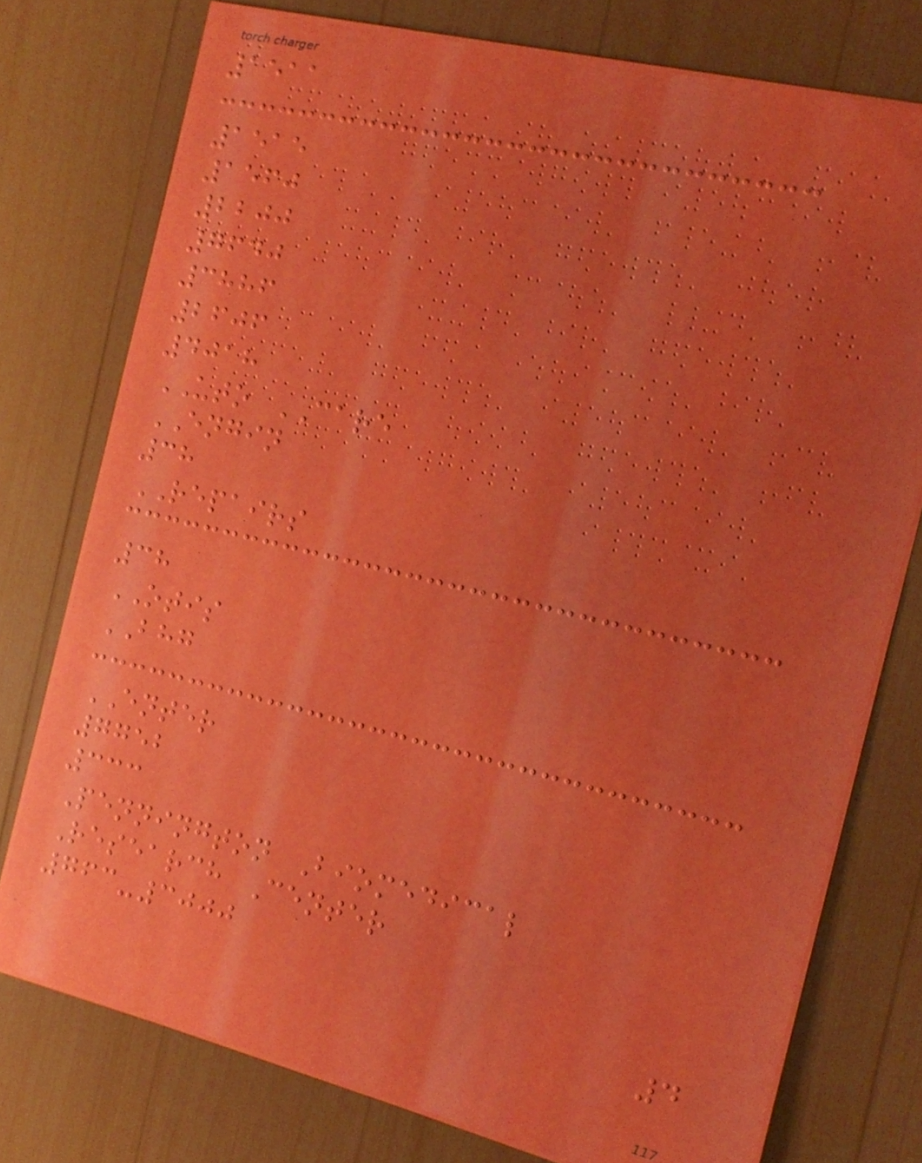1511
1515
1560
2200
7640
3886
2606
4018
UTO CARE
ENGIN
38
REPAIRS
38
OTIS
BHG
ENTER
7752
333
Pennington Biomedical
Research Center
763-3000
4
